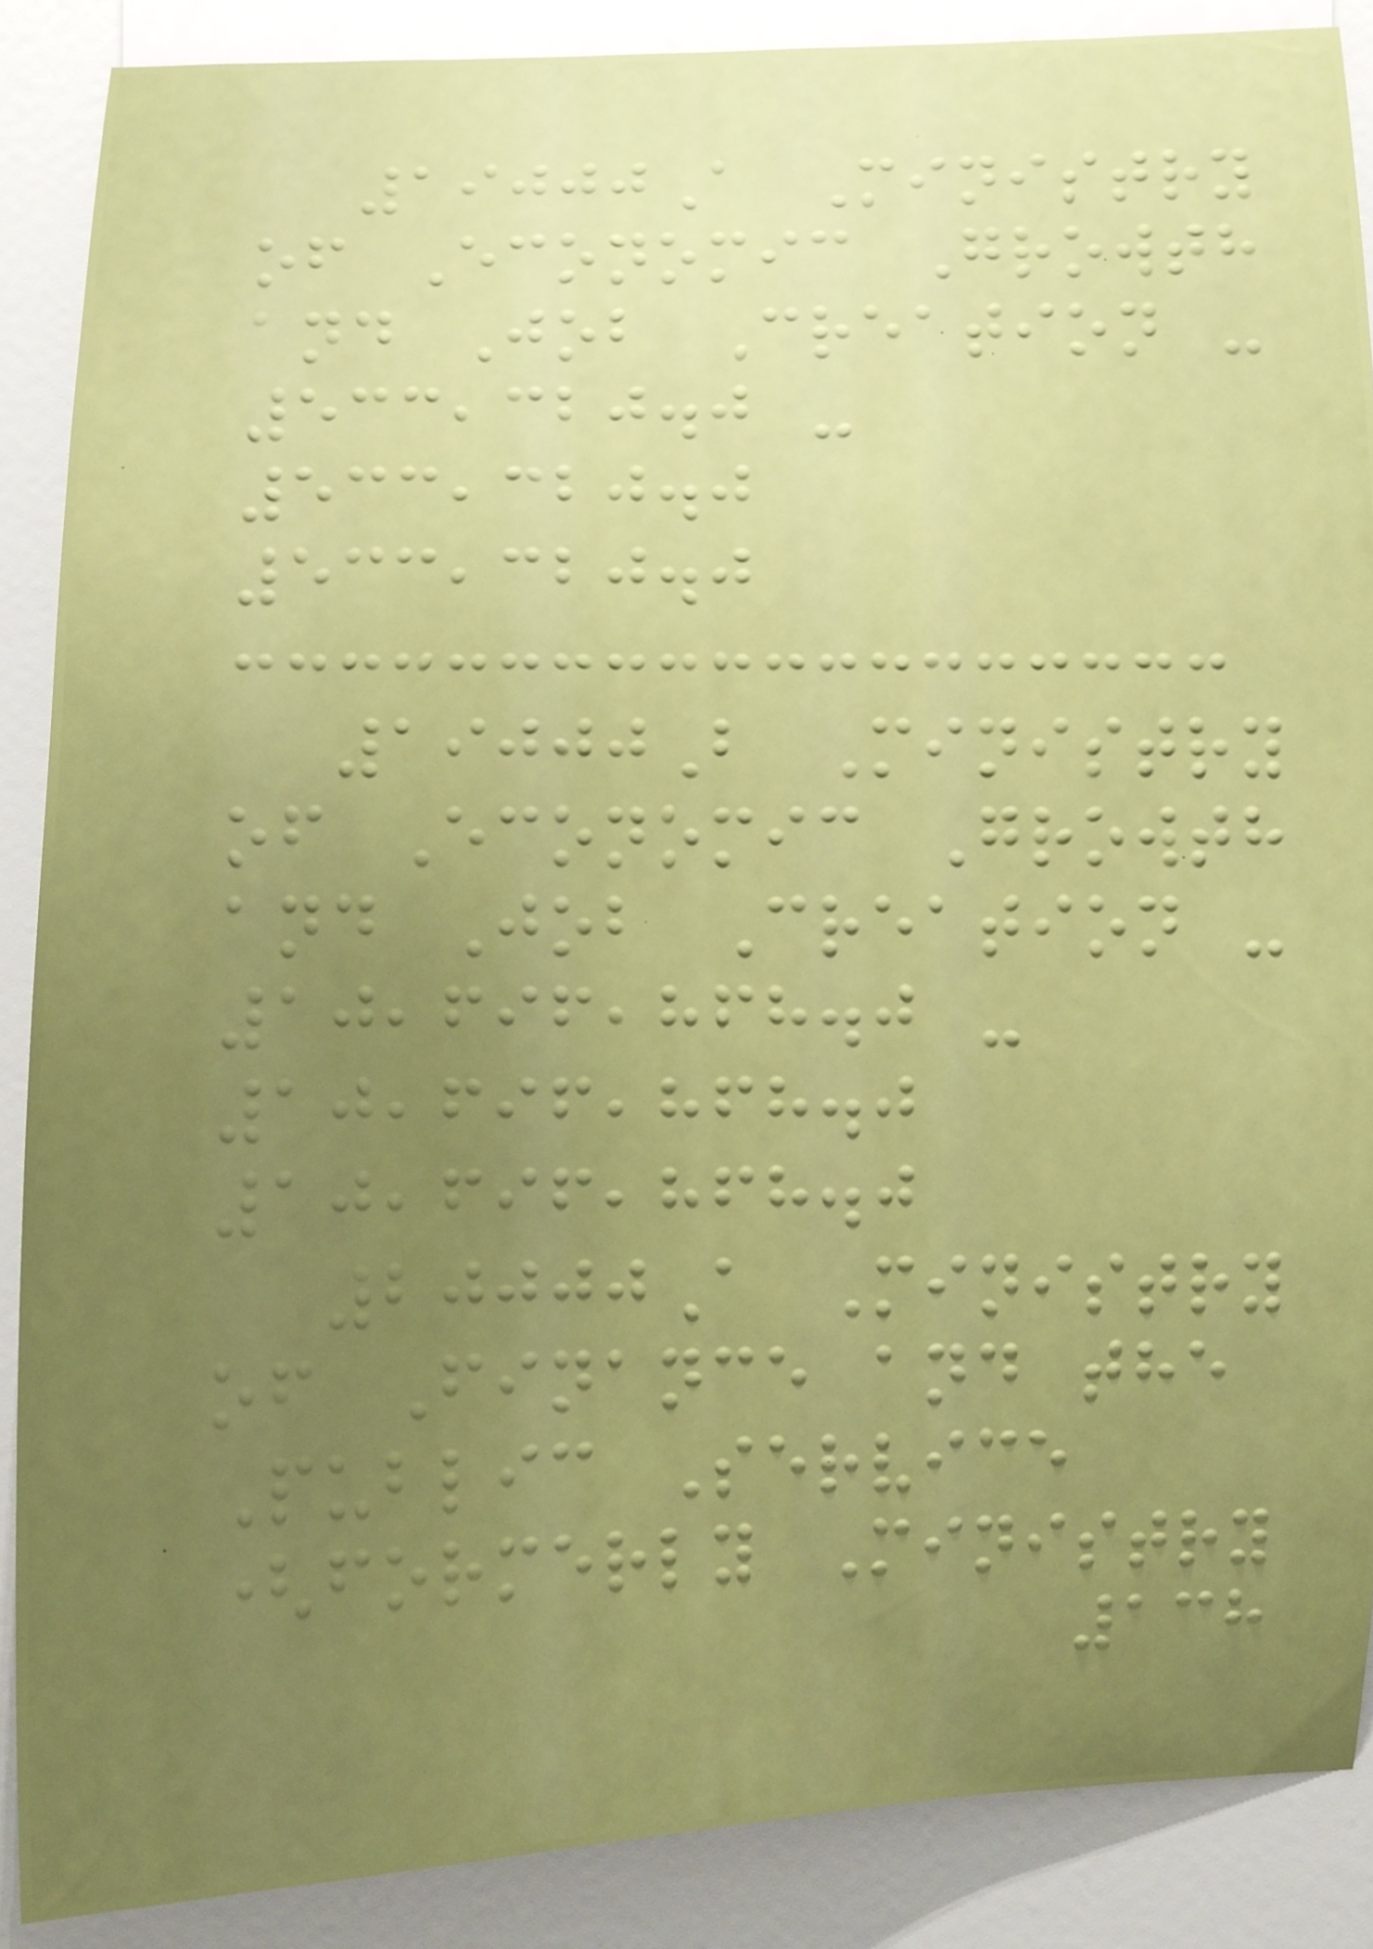19000A Ministry
of Economic Growth
and Job Creation -
533,320.0 -
533,320.0
533,320.0
19000B Ministry
of Economic Growth
and Job Creation -
10,696,868.0 -
10,696,868.0
10,696,868.0
20000A Ministry
of Finance and the
Public Service
(formerly Ministry
138
